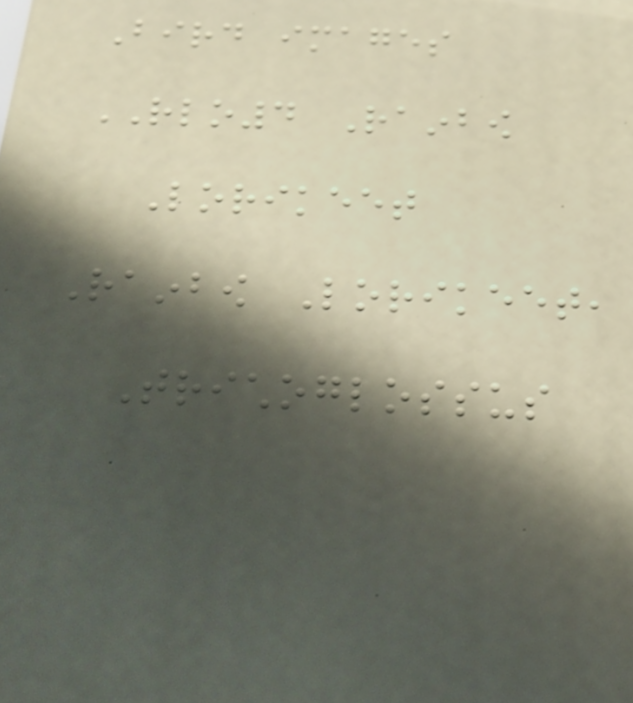Bird images
RLO4 Rainbow
Lorikeet
Rainbow Lorikeet,
Trichoglossus
